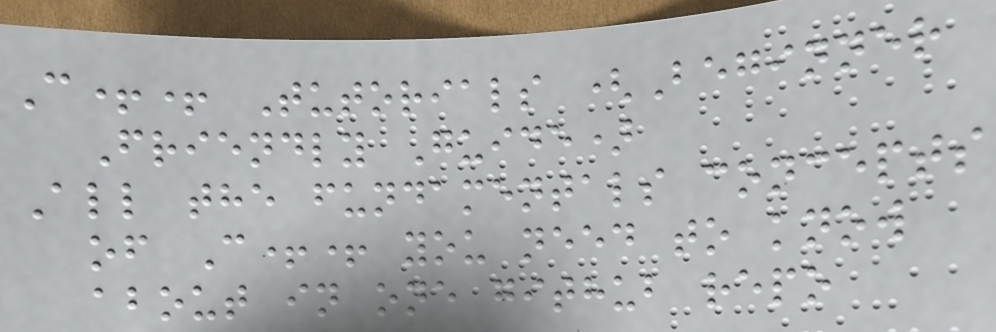C++ Tutorials (Beginner
Friendly Guide)
All the fundamentals concepts
of C++ you need to know
about in one github repo
